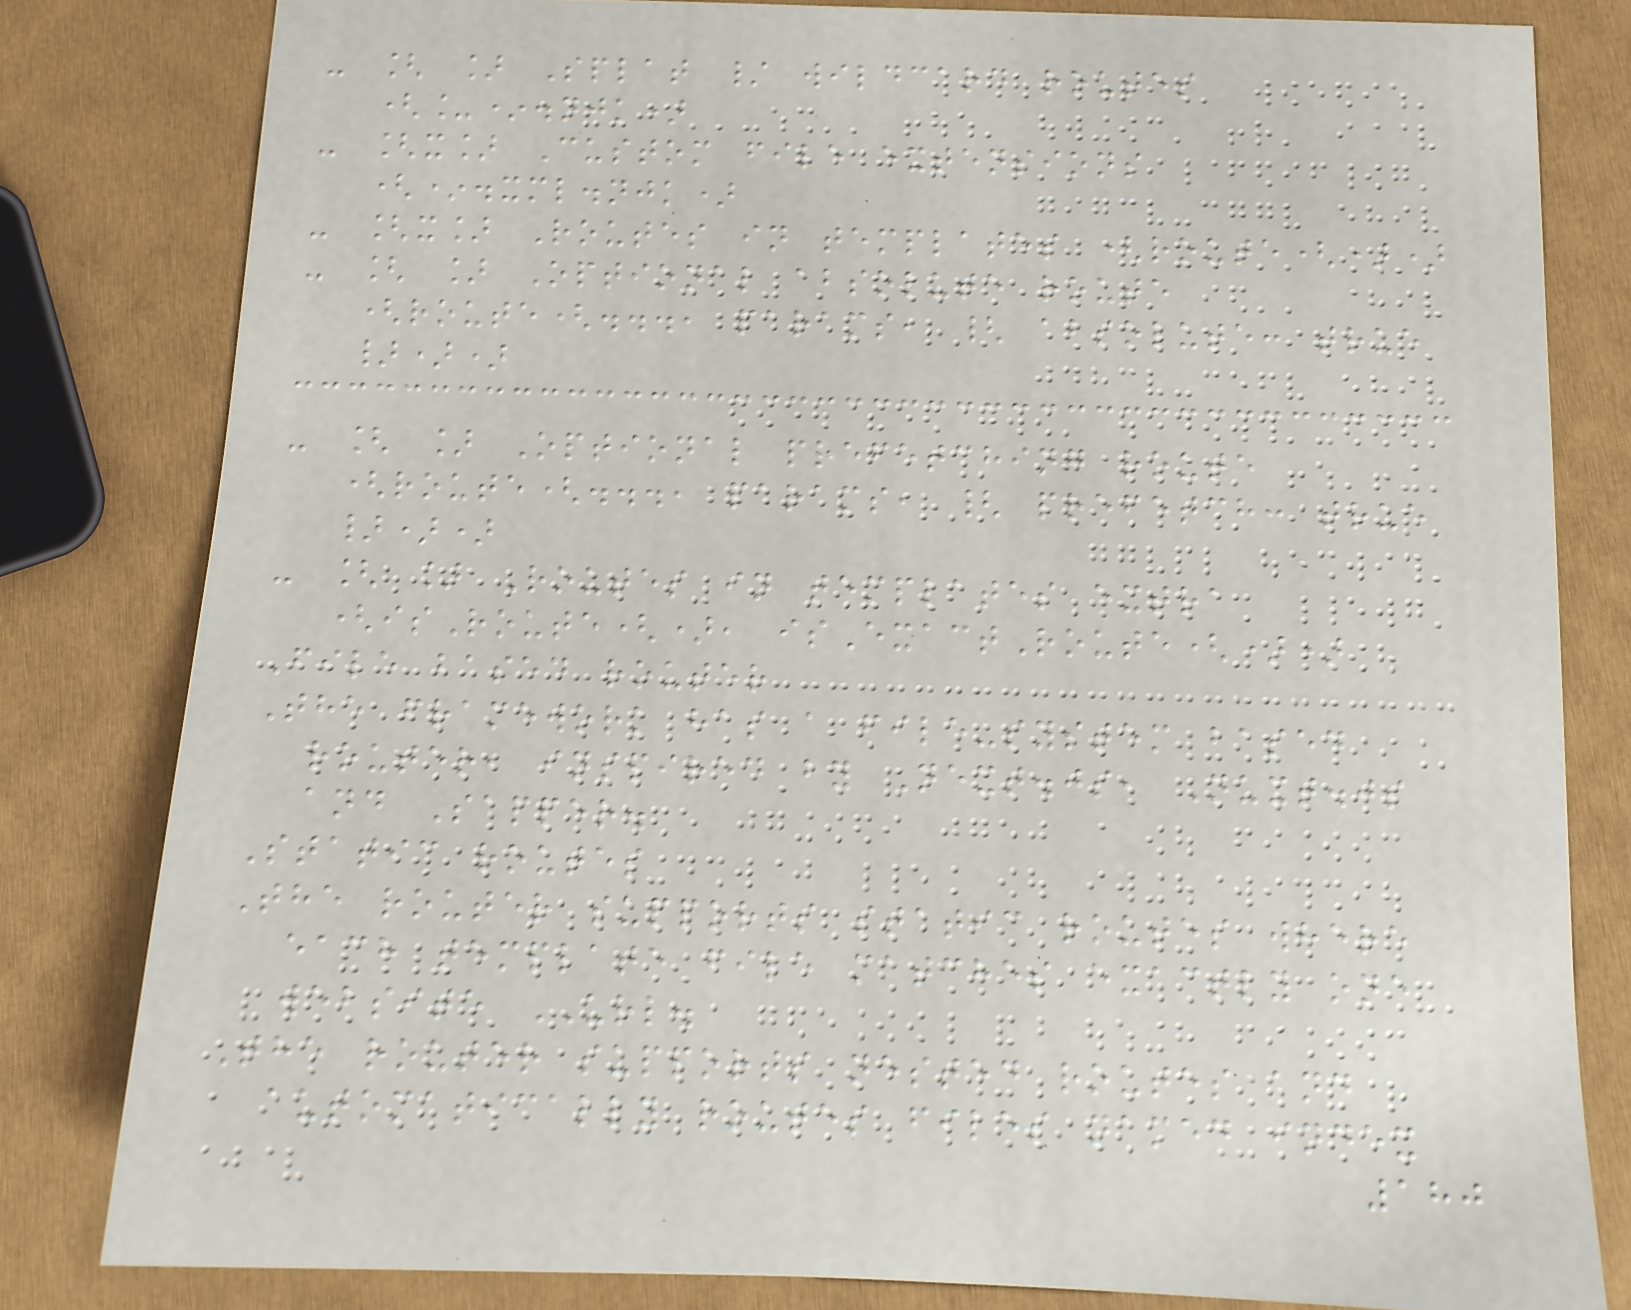- [ ] Splat / wildcard routes
(_*.njk)
- [x] Custom file extensions
(*.xml.njk)
- [x] Routes in templates (route())
- [ ] Optional absolute route
(route(..., params, { absolute: true
}))
- [ ] Optional prefetching route
(route(..., params, { prefetch: true
}))
- [ ] Routes in templates extra
(isRoute(), isExactRoute())
File based router
The framework has a file-system based
router, inspired by Next.js, Nuxt.js
and Sapper.
Static routes
The router supports static routes where
each template file matches exactly one
website URL.
The router supports nested routes and
automatically routes files named index
180
